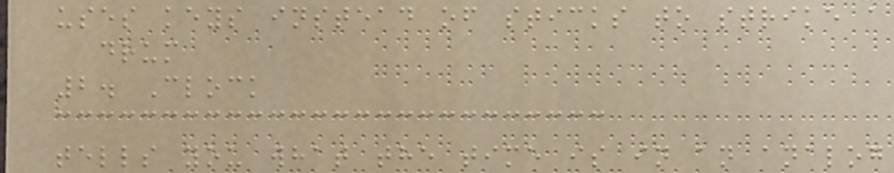uses keys instead of sticks to strike a
drum
2. Clock
tells you what the time is in an analog
